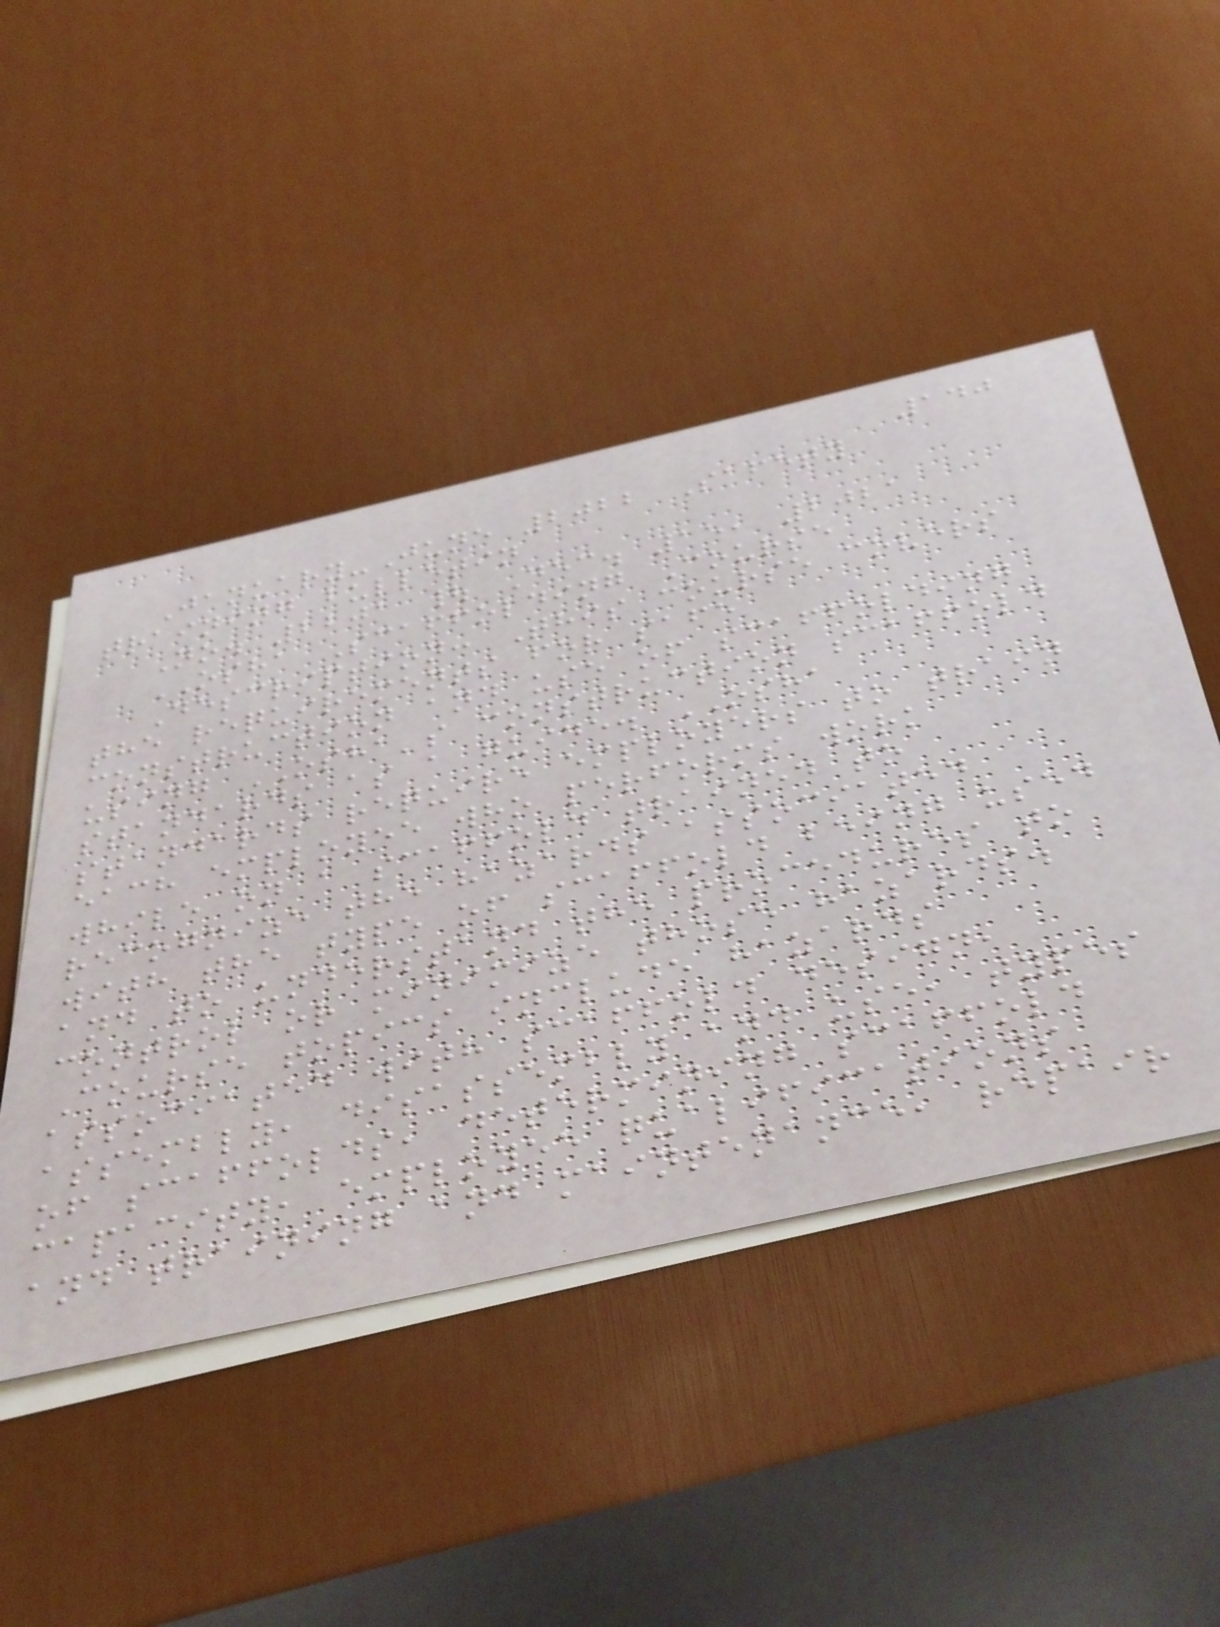140
January-June 2022 Safety
training bulletin
No. 2201 | Dec. 15, 2021
OSHA Scaffolding Course
Description: This course covers
the requirements for safe
construction and use of scaffolding
using OSHA's construction scaffold
standards as a guide. OSHA
standards require employers to train
each employee who performs work
while on a scaffold trained to
recognize the hazards associated
with the type of scaffold being used
and to understand the procedures to
control or minimize those hazards.
Course topics include hazards
associated with scaffold design,
assembly, disassembly and use, types
of scaffolds, determining scaffold
capacity, employee qualifications
and training and maintenance, repair
